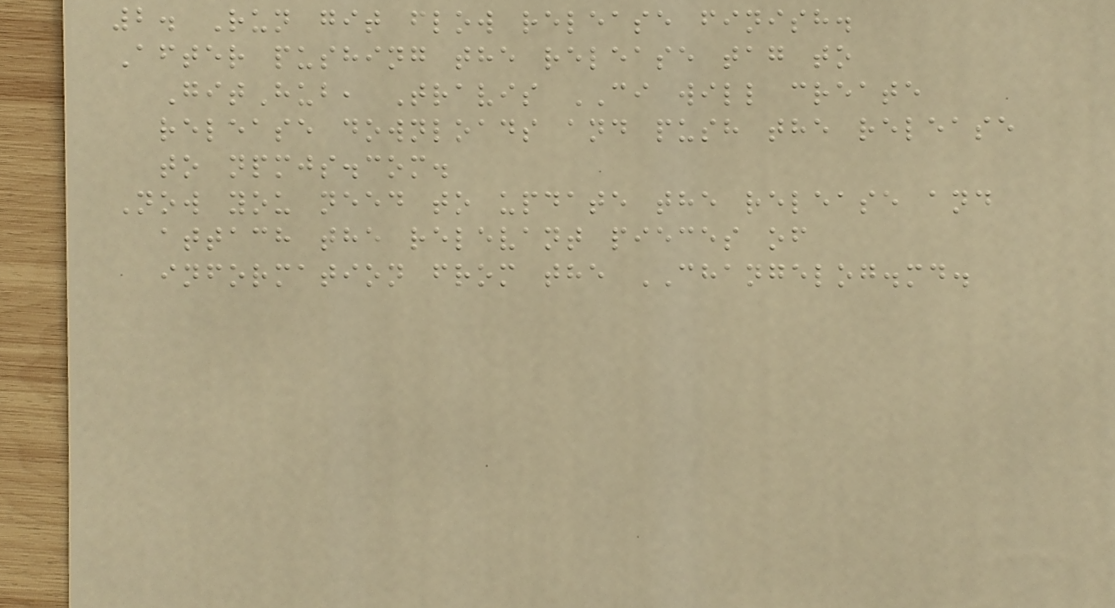2. Run git flow release finish.
After pushing the release tag to
GitHub, Travis CI will create
release downloads and push the release
to npmjs.com.
Now you need to update the release and
attach the relevant pieces of
information from the CHANGELOG.md.
